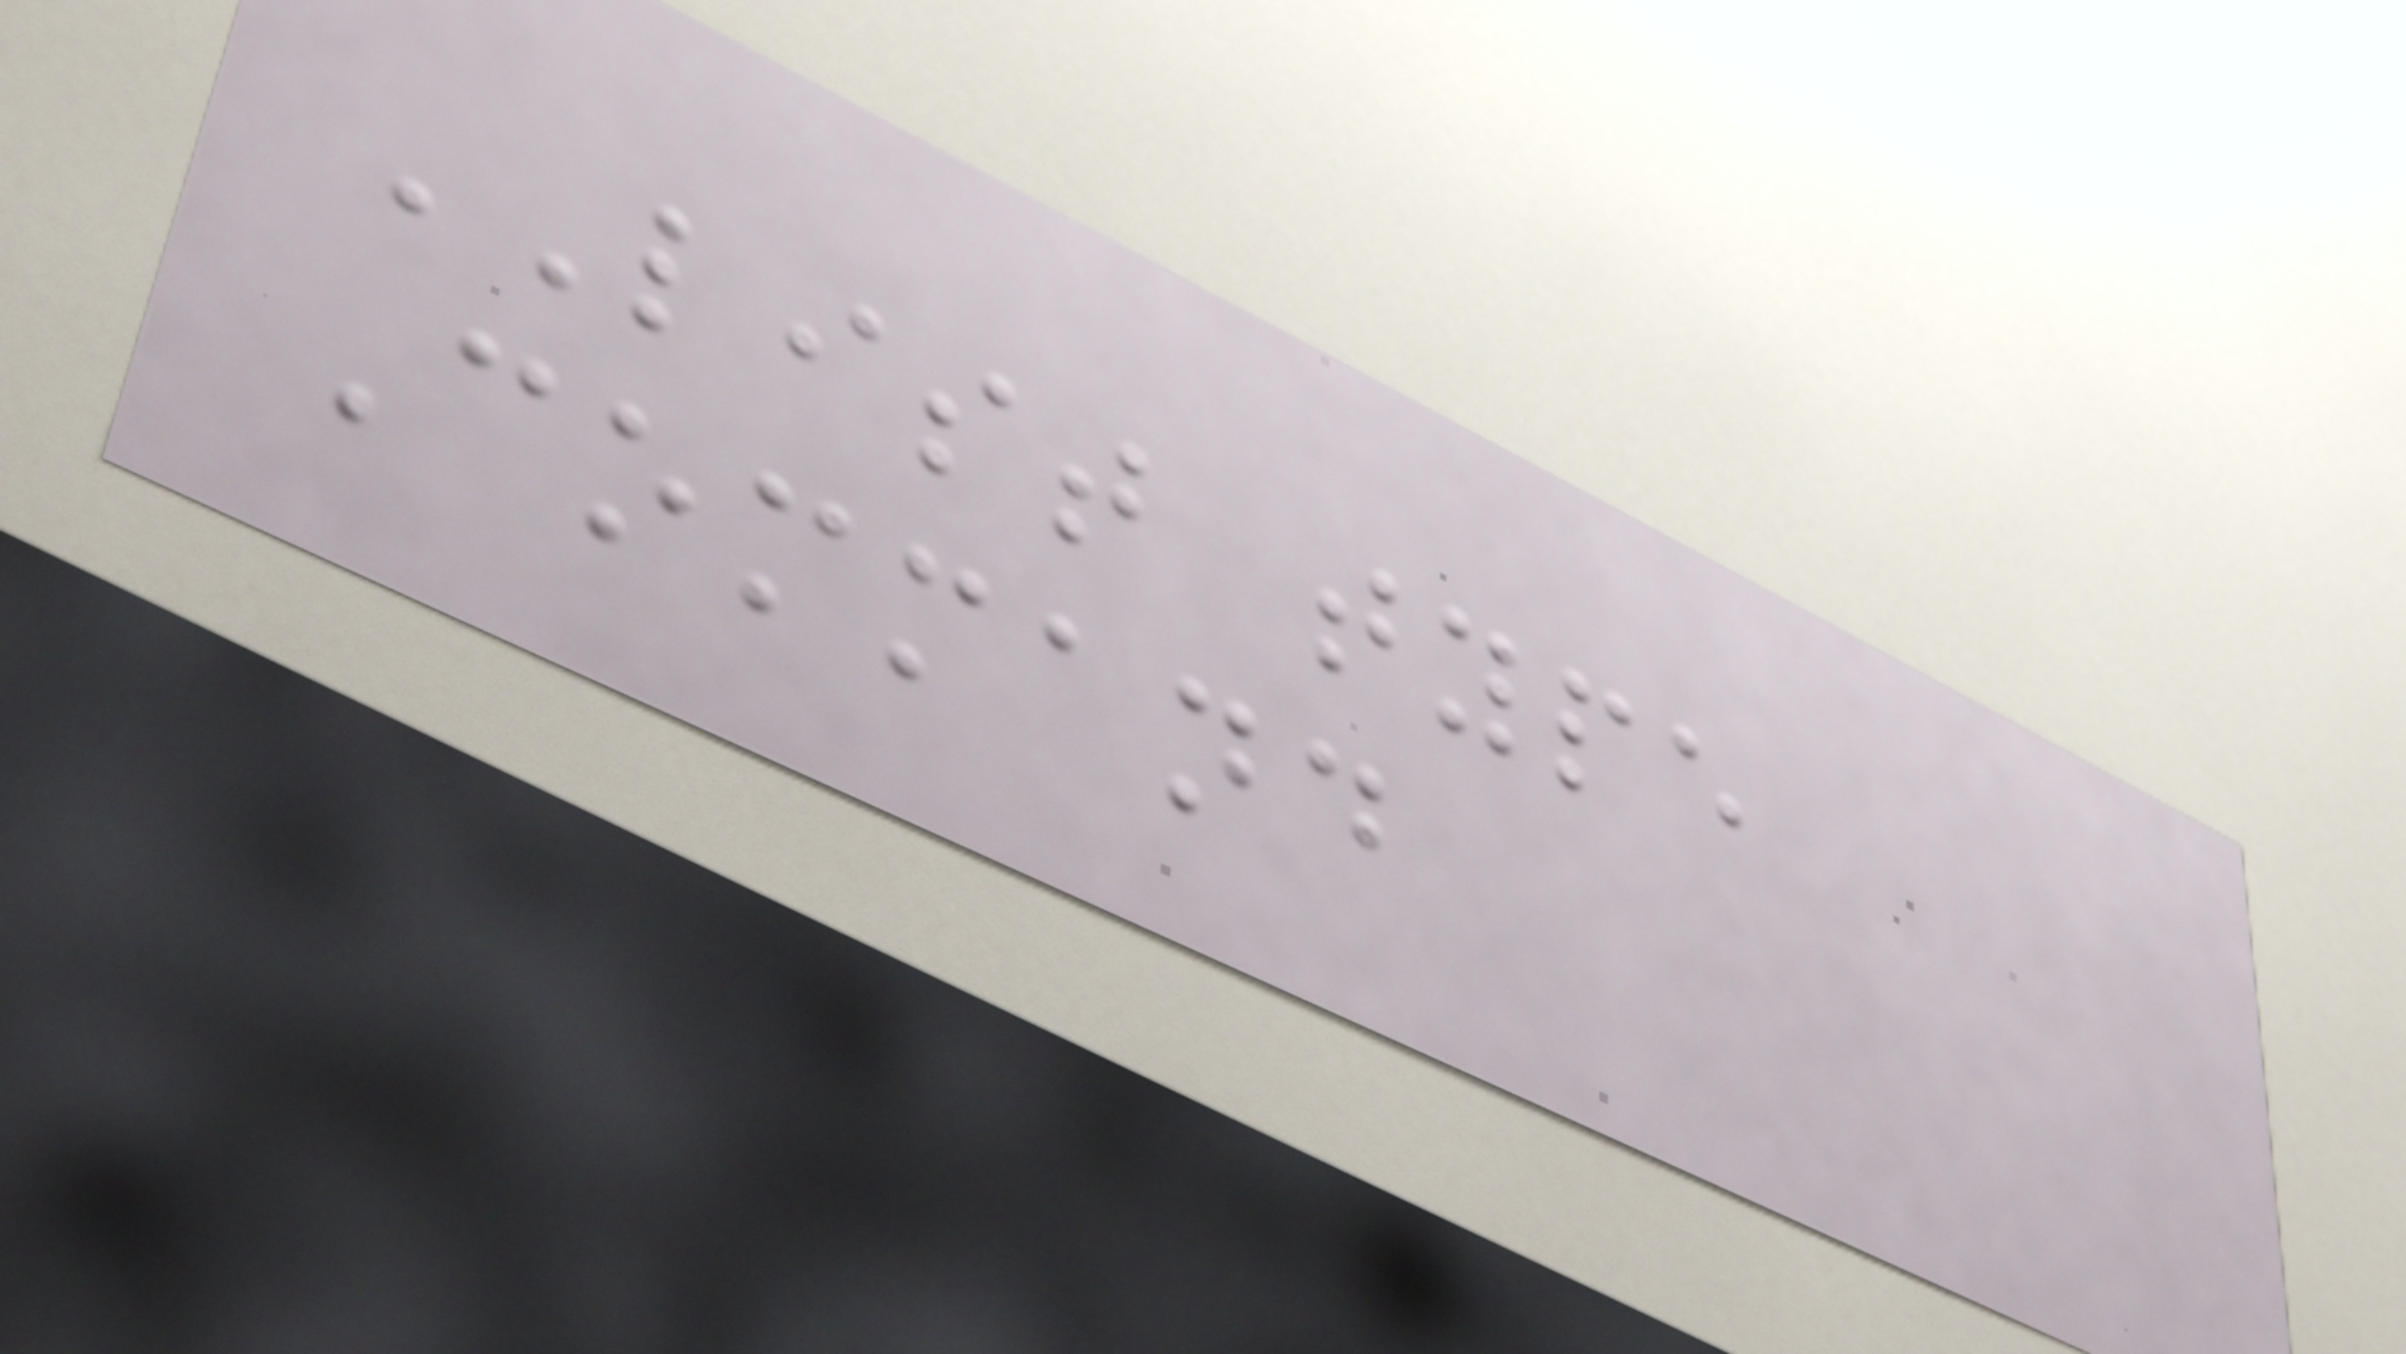LIST type
Command
